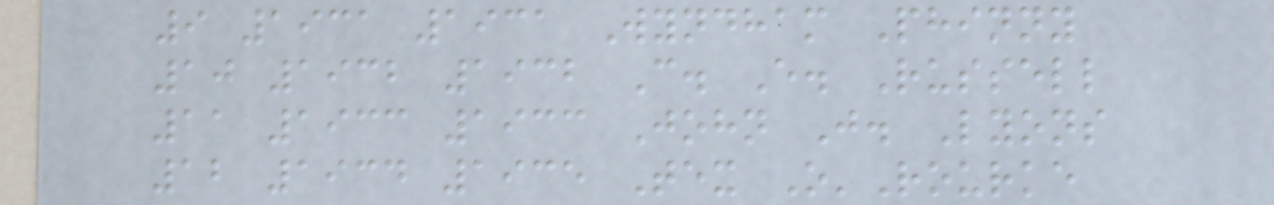9 1931 1931 Wyndham Phinny
10 1932 1932 C. E. Russell
11 1933 1933 John J. Lyons
12 1934 1935 Tex O'Rourke
